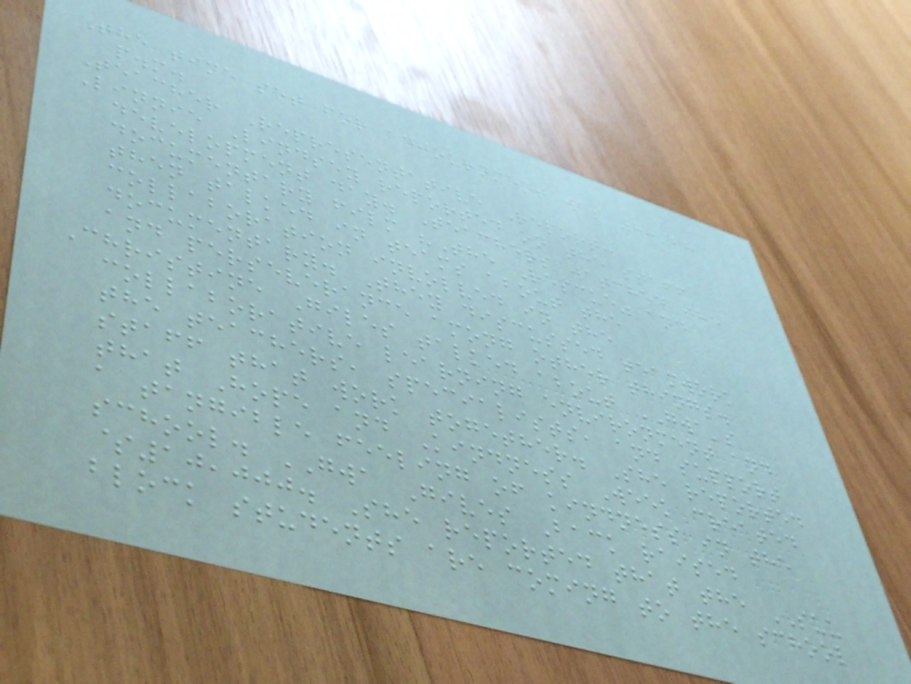The time set for adjournment was 8:28
p.m.
Teacher Representative Report:
Linnie Lindsey reported on the staff
development day. Teachers watched the
documentary film "The Rescue" and
then talked in teams about the
collaboration involved in the
documentary. They discussed teamwork
and perseverance among other things.
Christine Giles talked about GWA's
collaborative learning environment and
the teachers, specialists, and support
staff that work together. She reported
that Hope and Kindness Week created
a tangible feeling of kindness in the
school. GWA Gives Back raised
$10,000. She reported that the SUU
block students are coming to the school
